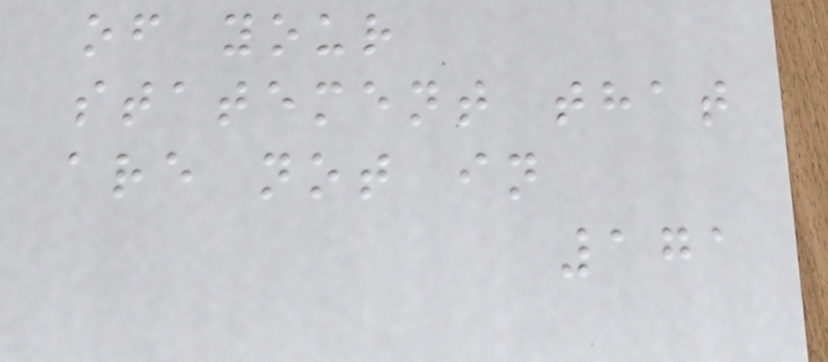of your
statement that
are not in
171
